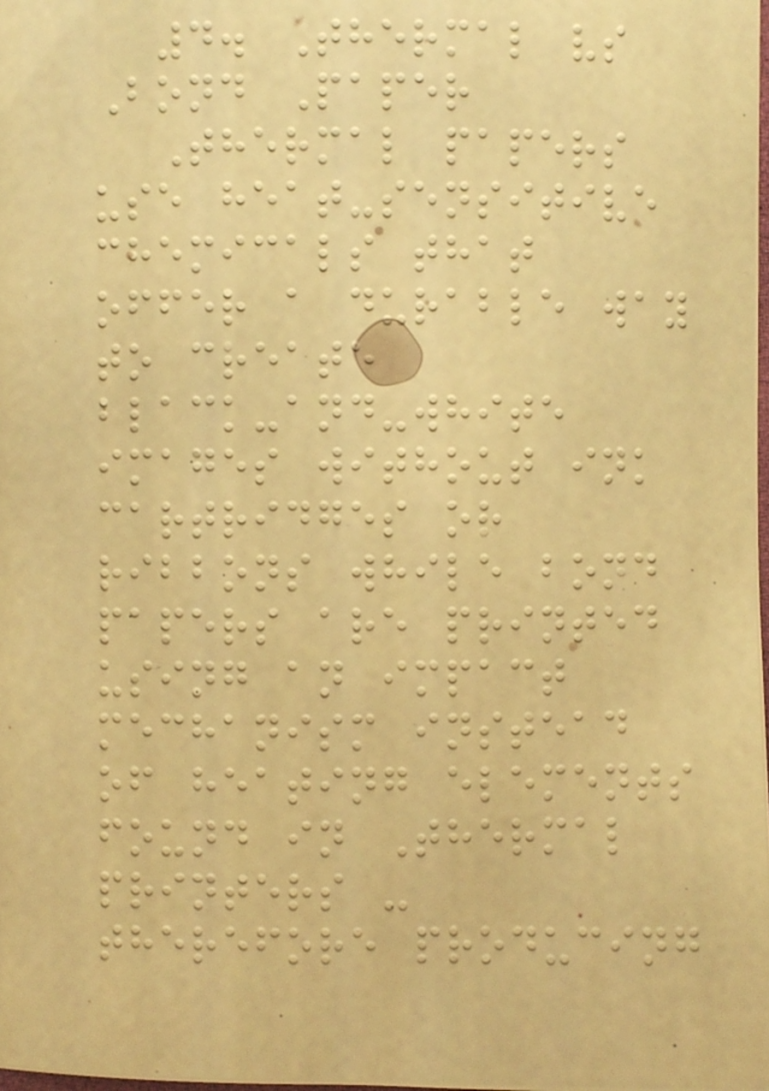4. Thermal vs
Bond Paper
Thermal papers
use heat-sensitive
chemicals that
offer a durable way
to create
black-and-white
images without ink
cartridges or
ribbons while bond
papers are printed
using an impact
mechanism instead
of heating elements
found in Thermal
printers -
therefore producing
